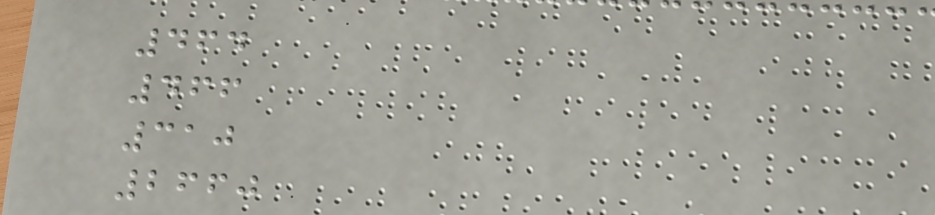464
466
310
2660
